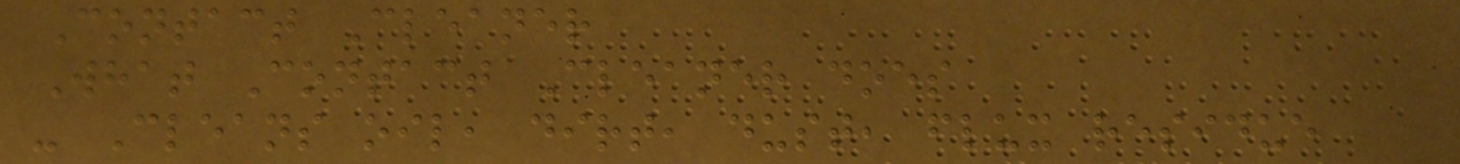Contact Cleaner
What Contact Cleaner does
- Cleans oil, dirt, dust, flux residue
